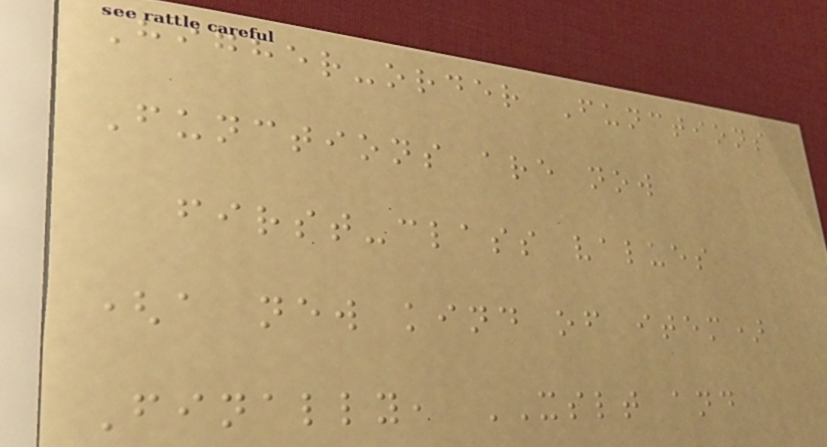Higher-order Functions
Functions are now
first-class values
(a new kind of item)
Finally, XSLT and
